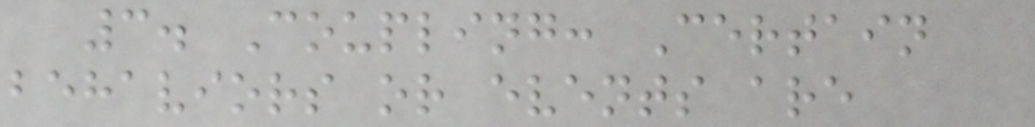3. Coupling: Certain
behaviors or events are
